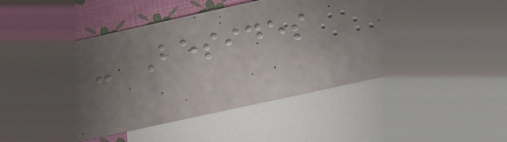- Besides
